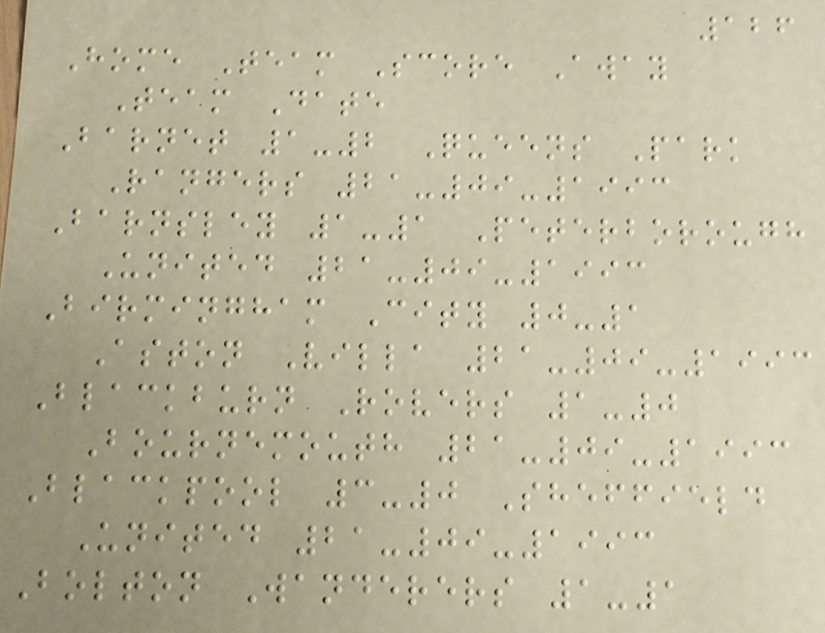126
Home Team Score Away
Team Date
Barnet 1-2 Queens Park
Rangers 21-09-1993
Barnsley 1-1 Peterborough
United 21-09-1993
Birmingham City 0-1
Aston Villa 21-09-1993
Blackburn Rovers 1-0
Bournemouth 21-09-1993
Blackpool 3-0 Sheffield
United 21-09-1993
Bolton Wanderers 1-1
